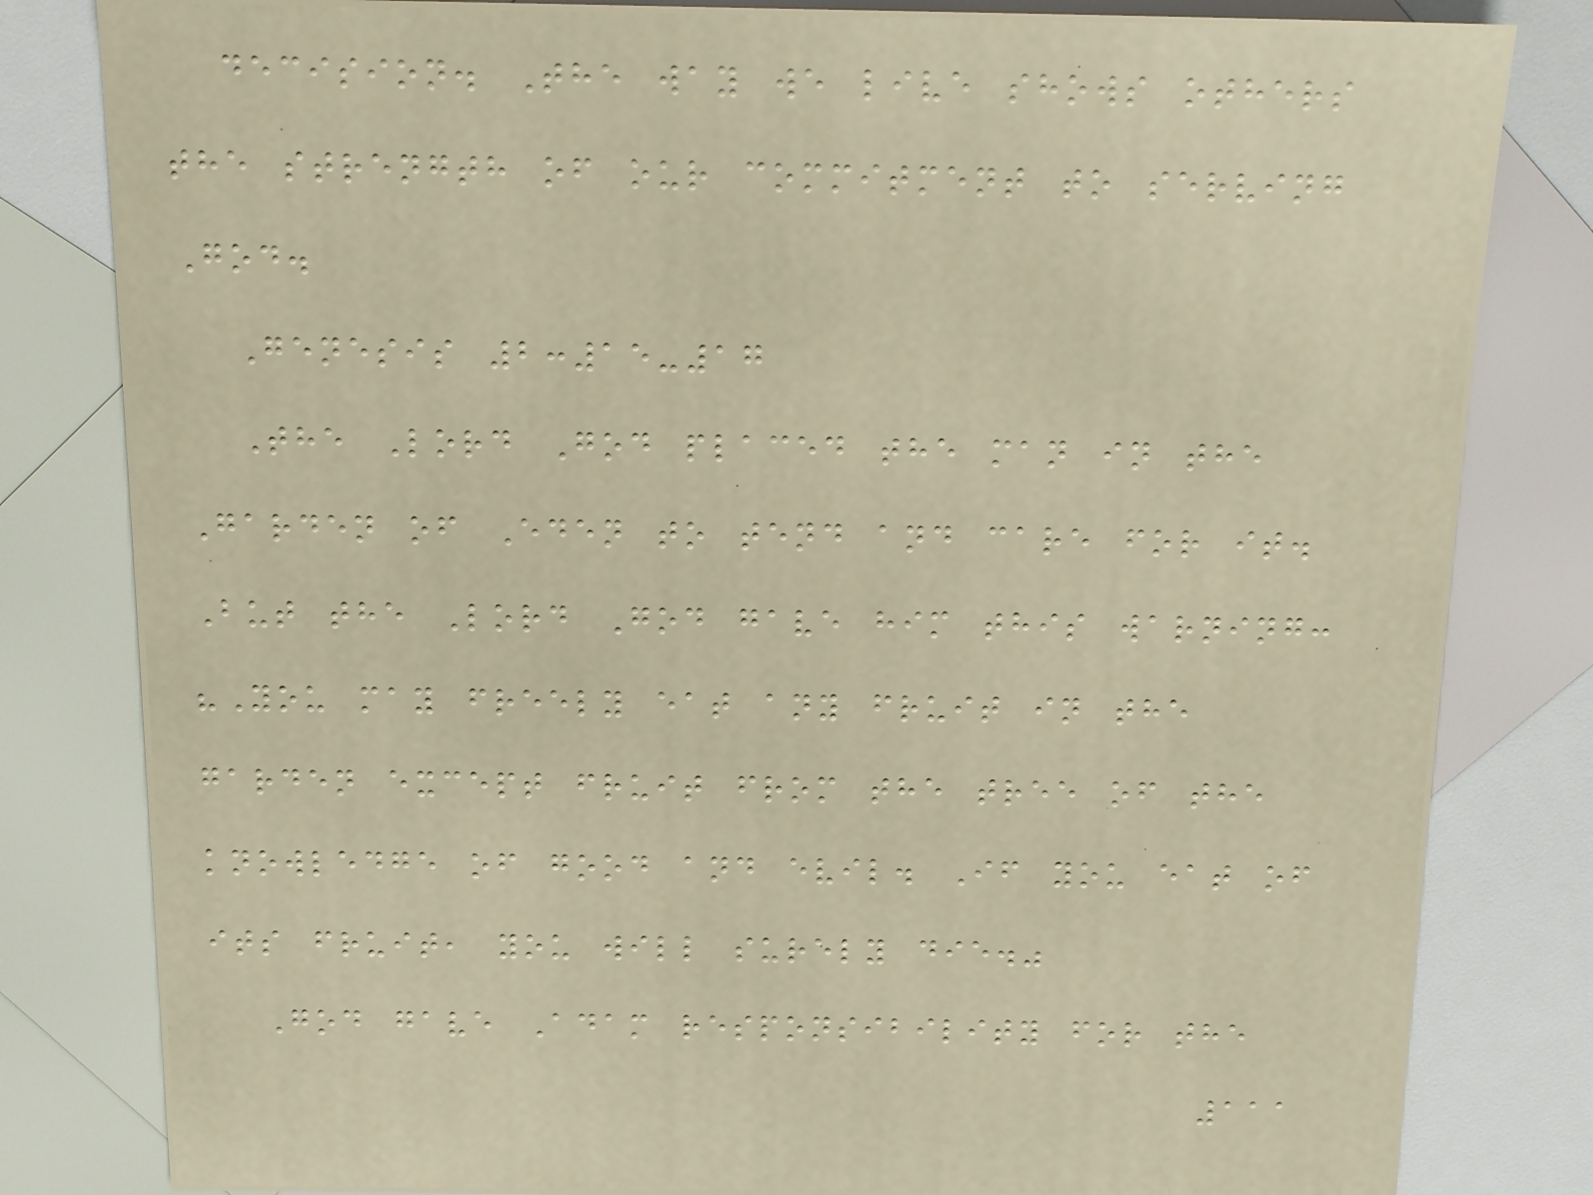decision. The way we live shows others
the strength of our commitment to serving
God.
Genesis 2:15-17
The Lord God placed the man in the
Garden of Eden to tend and care for it.
But the Lord God gave him this warning:
"You may freely eat any fruit in the
garden except fruit from the tree of the
knowledge of good and evil. If you eat of
its fruit, you will surely die."
God gave Adam responsibility for the
111
